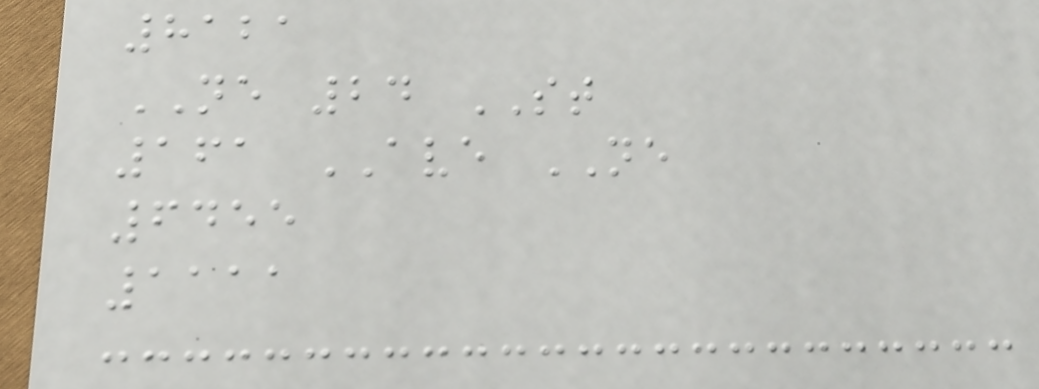8121
NE 24 ST
161 AVE NE
6455
1111
